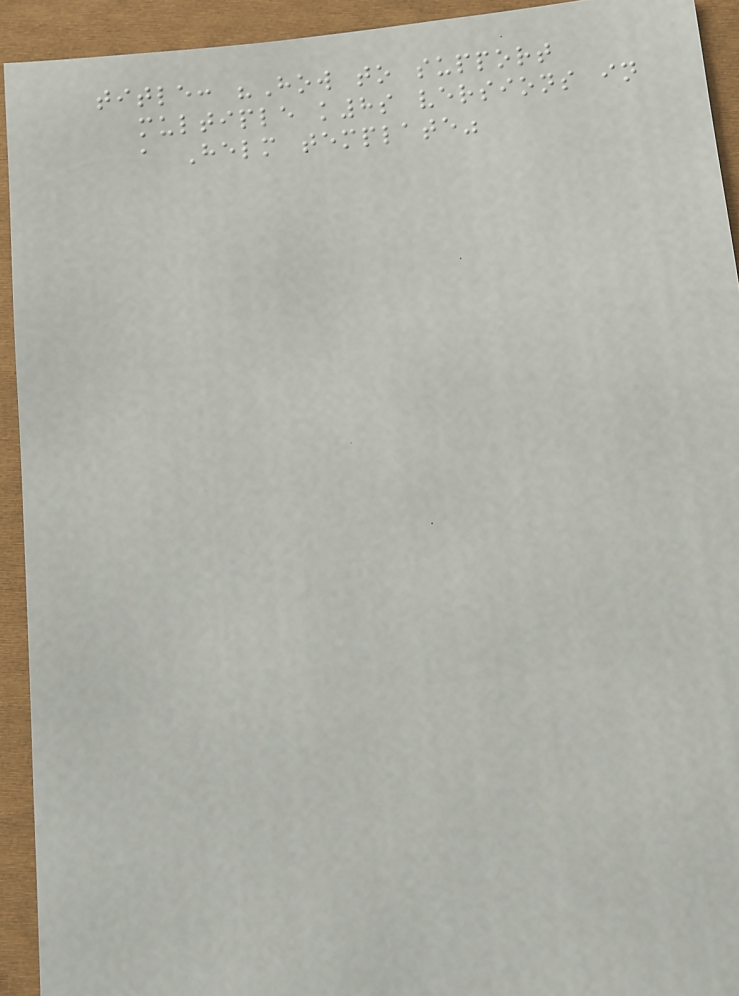title: "How to support
multiple k8s versions in
a Helm template"
